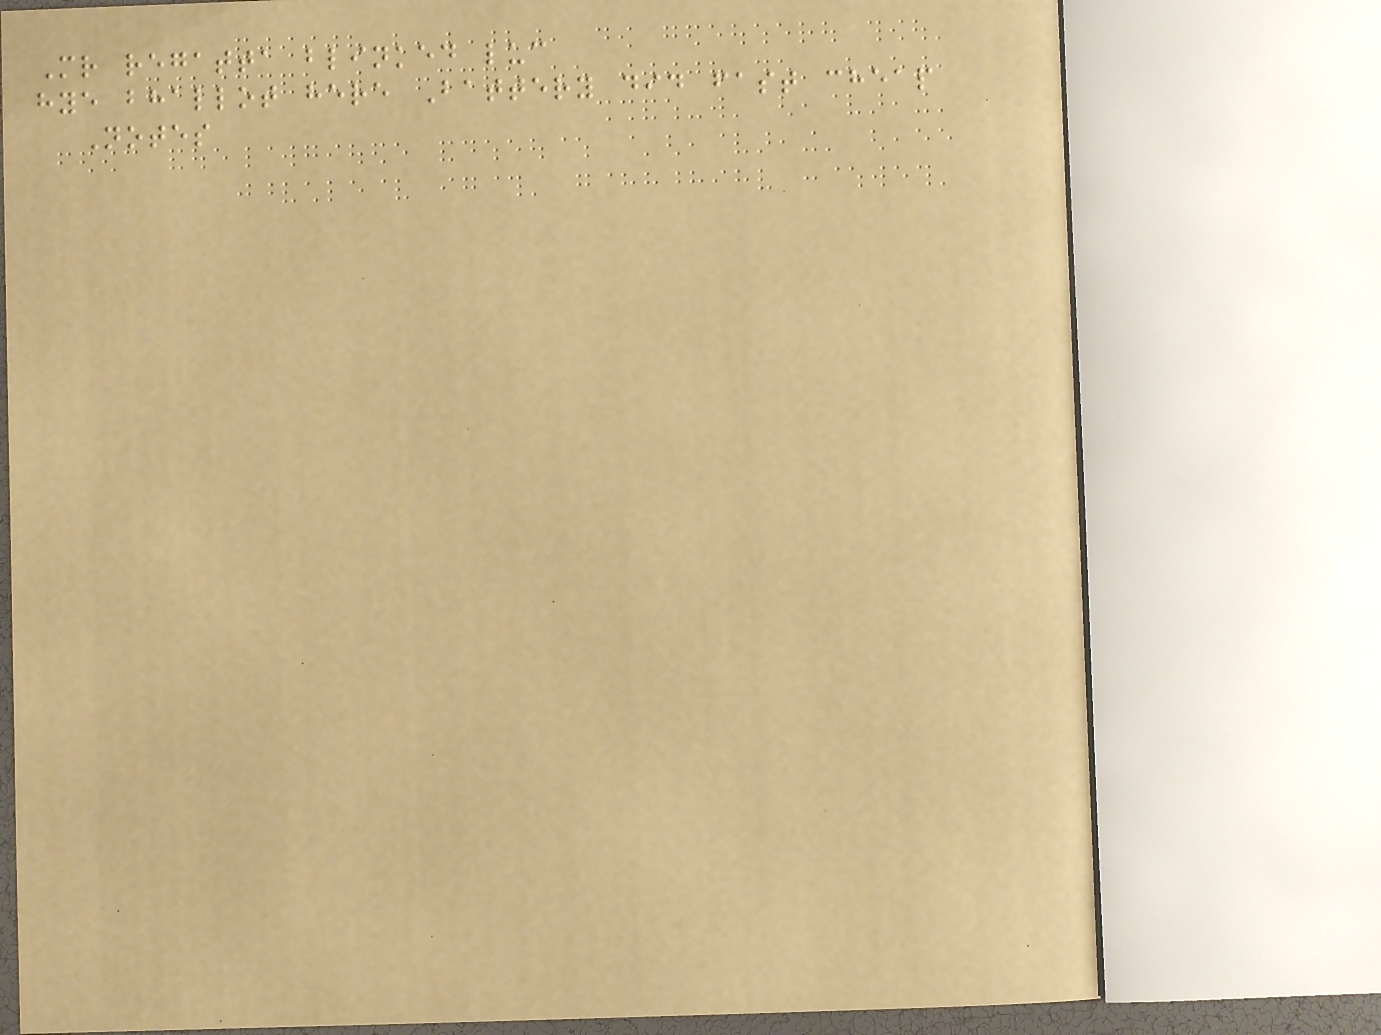Mr regatta blinked luc
hye bhallot here Battery did fast cheap
Notes
